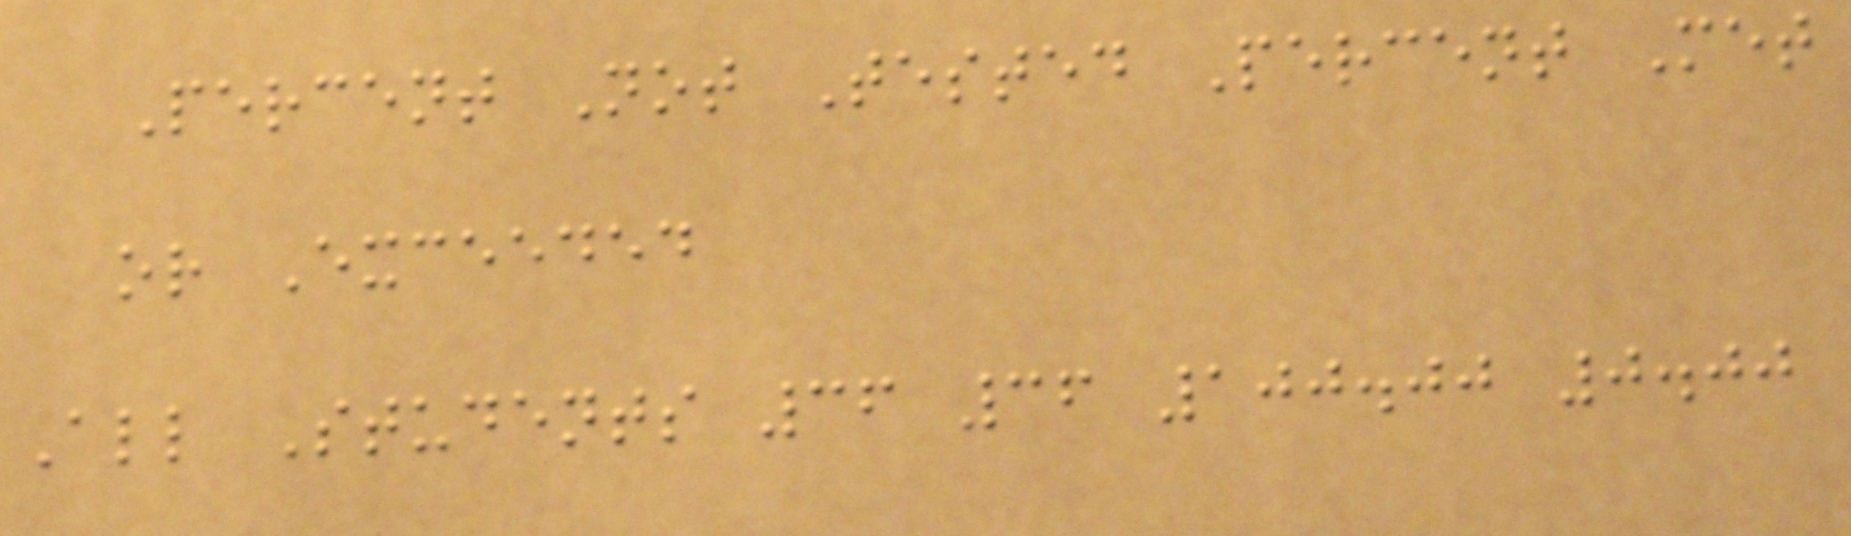Percent Not Tested Percent Met
or Exceeded
All Students 36 36 100.00 0.00
